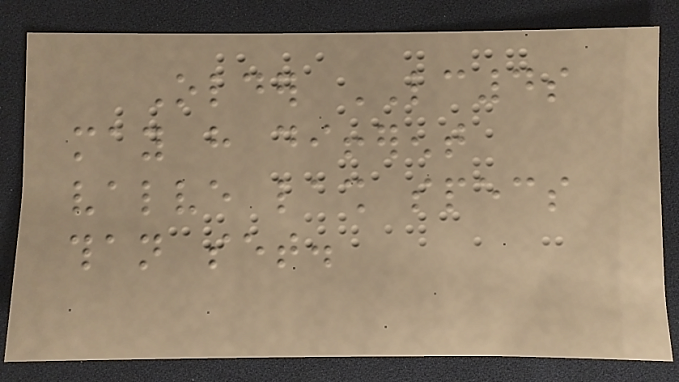Older LC4s
may have different
valve lash specs
than set.
